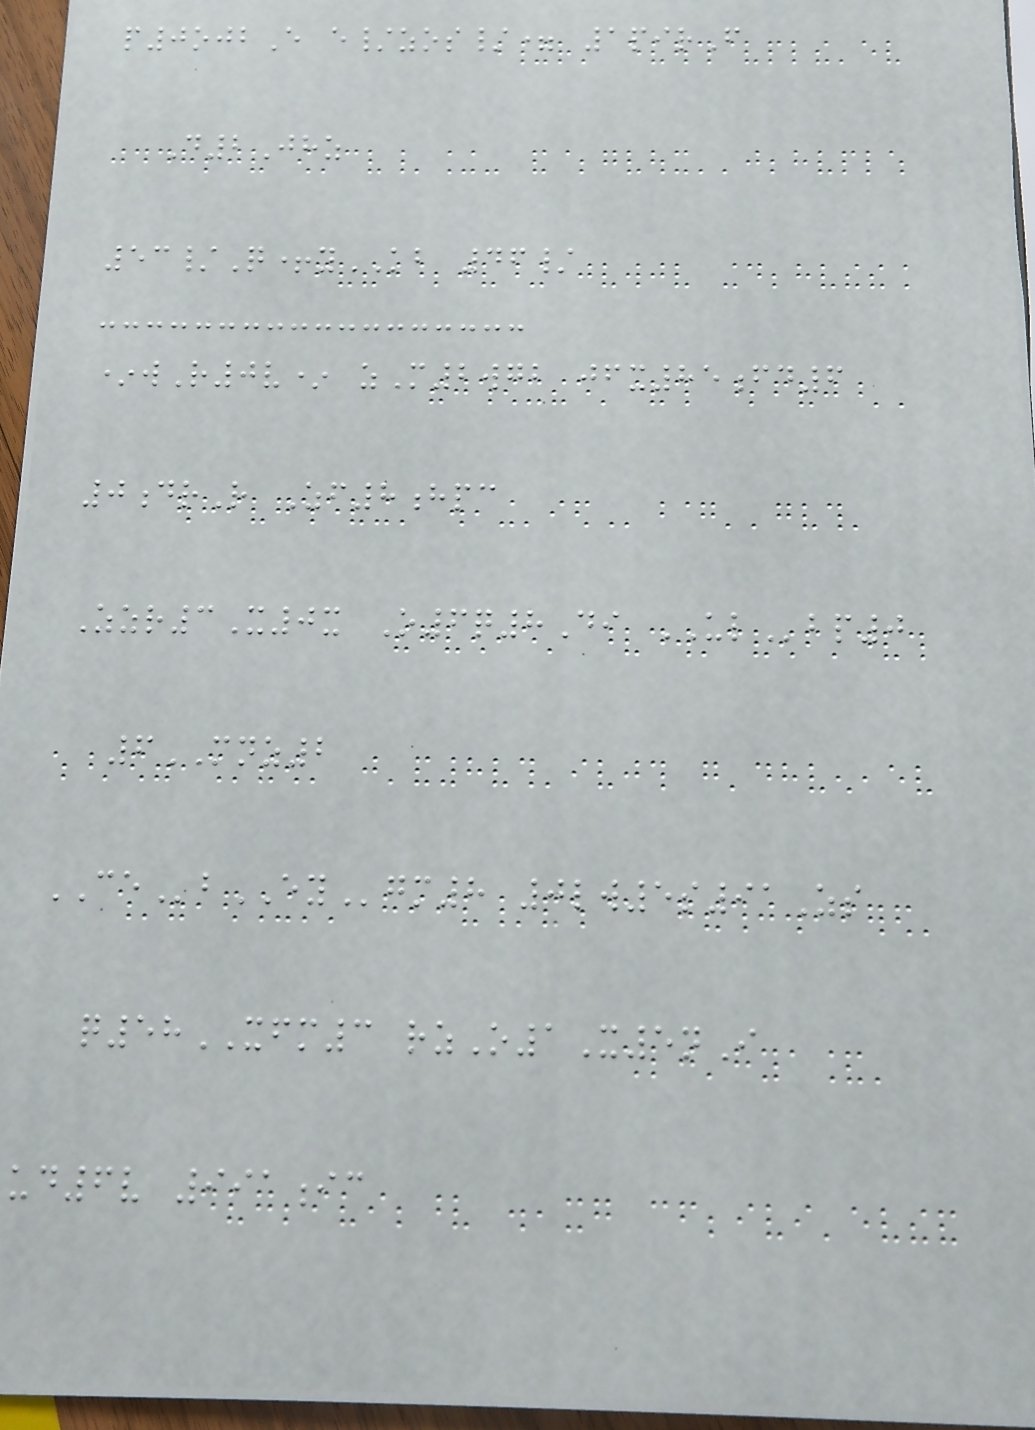p0ojbE e/zos/= 1pirF
D2Jhz
53/Q+yKB 46/
*wR0v* zM2wgb jfx85fd6
0drR Zf8hpc
Zzr3X0x O6q8Di ULbp0
6MNZ2
CEbEYgm8 0lw5s91Zs
q58XFM3 rzO1X5nI
ud6v 991ic
